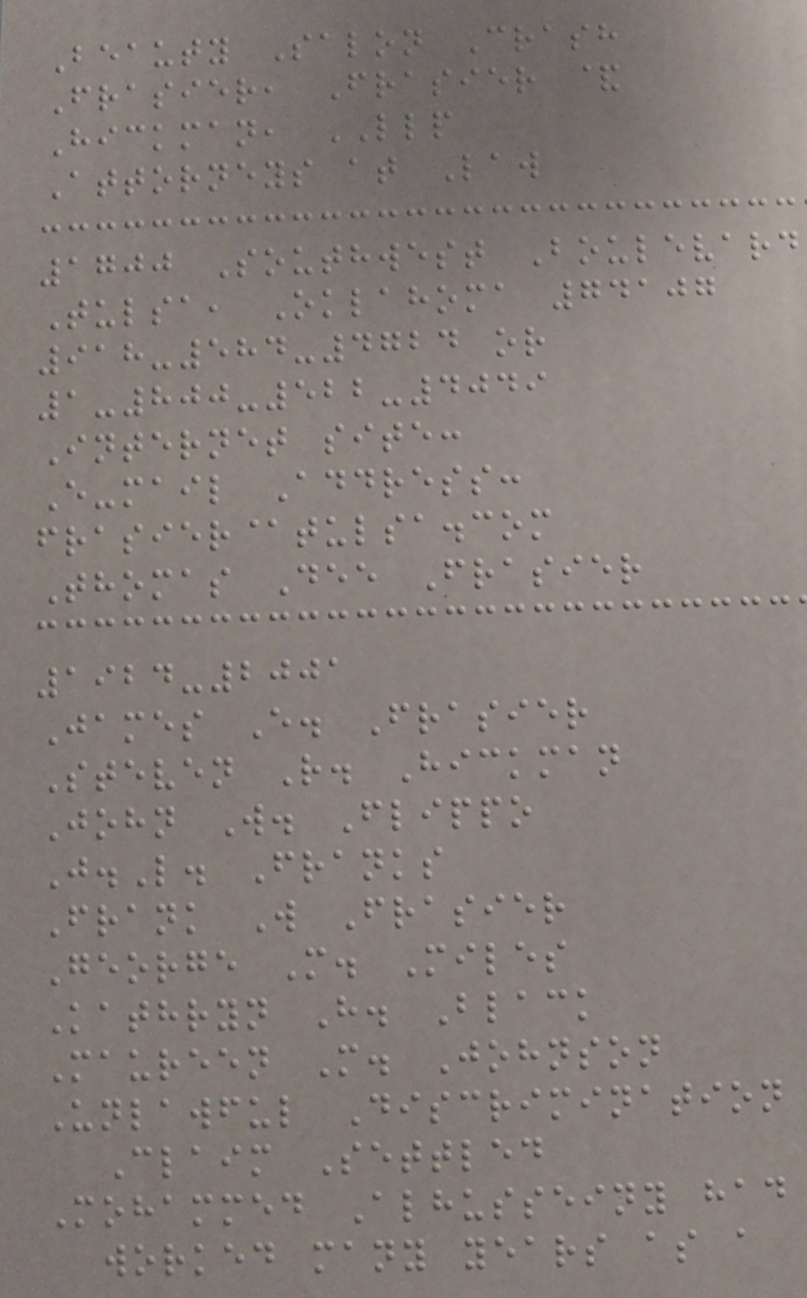Beauty Salon Crash
Frasier, Frasier &
Hickman, LLP
Attorneys at Law
1700 Southwest Boulevard
Tulsa, Oklahoma 74107
918-584-4724 or
1-800-522-4049
Internet site:
E-mail Address:
frasier@tulsa.com
Thomas Dee Frasier
1924-2001
James E. Frasier
Steven R. Hickman
John W. Flippo
J.L. Franks
Frank W Frasier
George M. Miles
Kathryn H. Black
Maureen M. Johnson
Unlawful Discrimination
Claim Settled
Mohammed Alhusseiny had
worked many years as a
